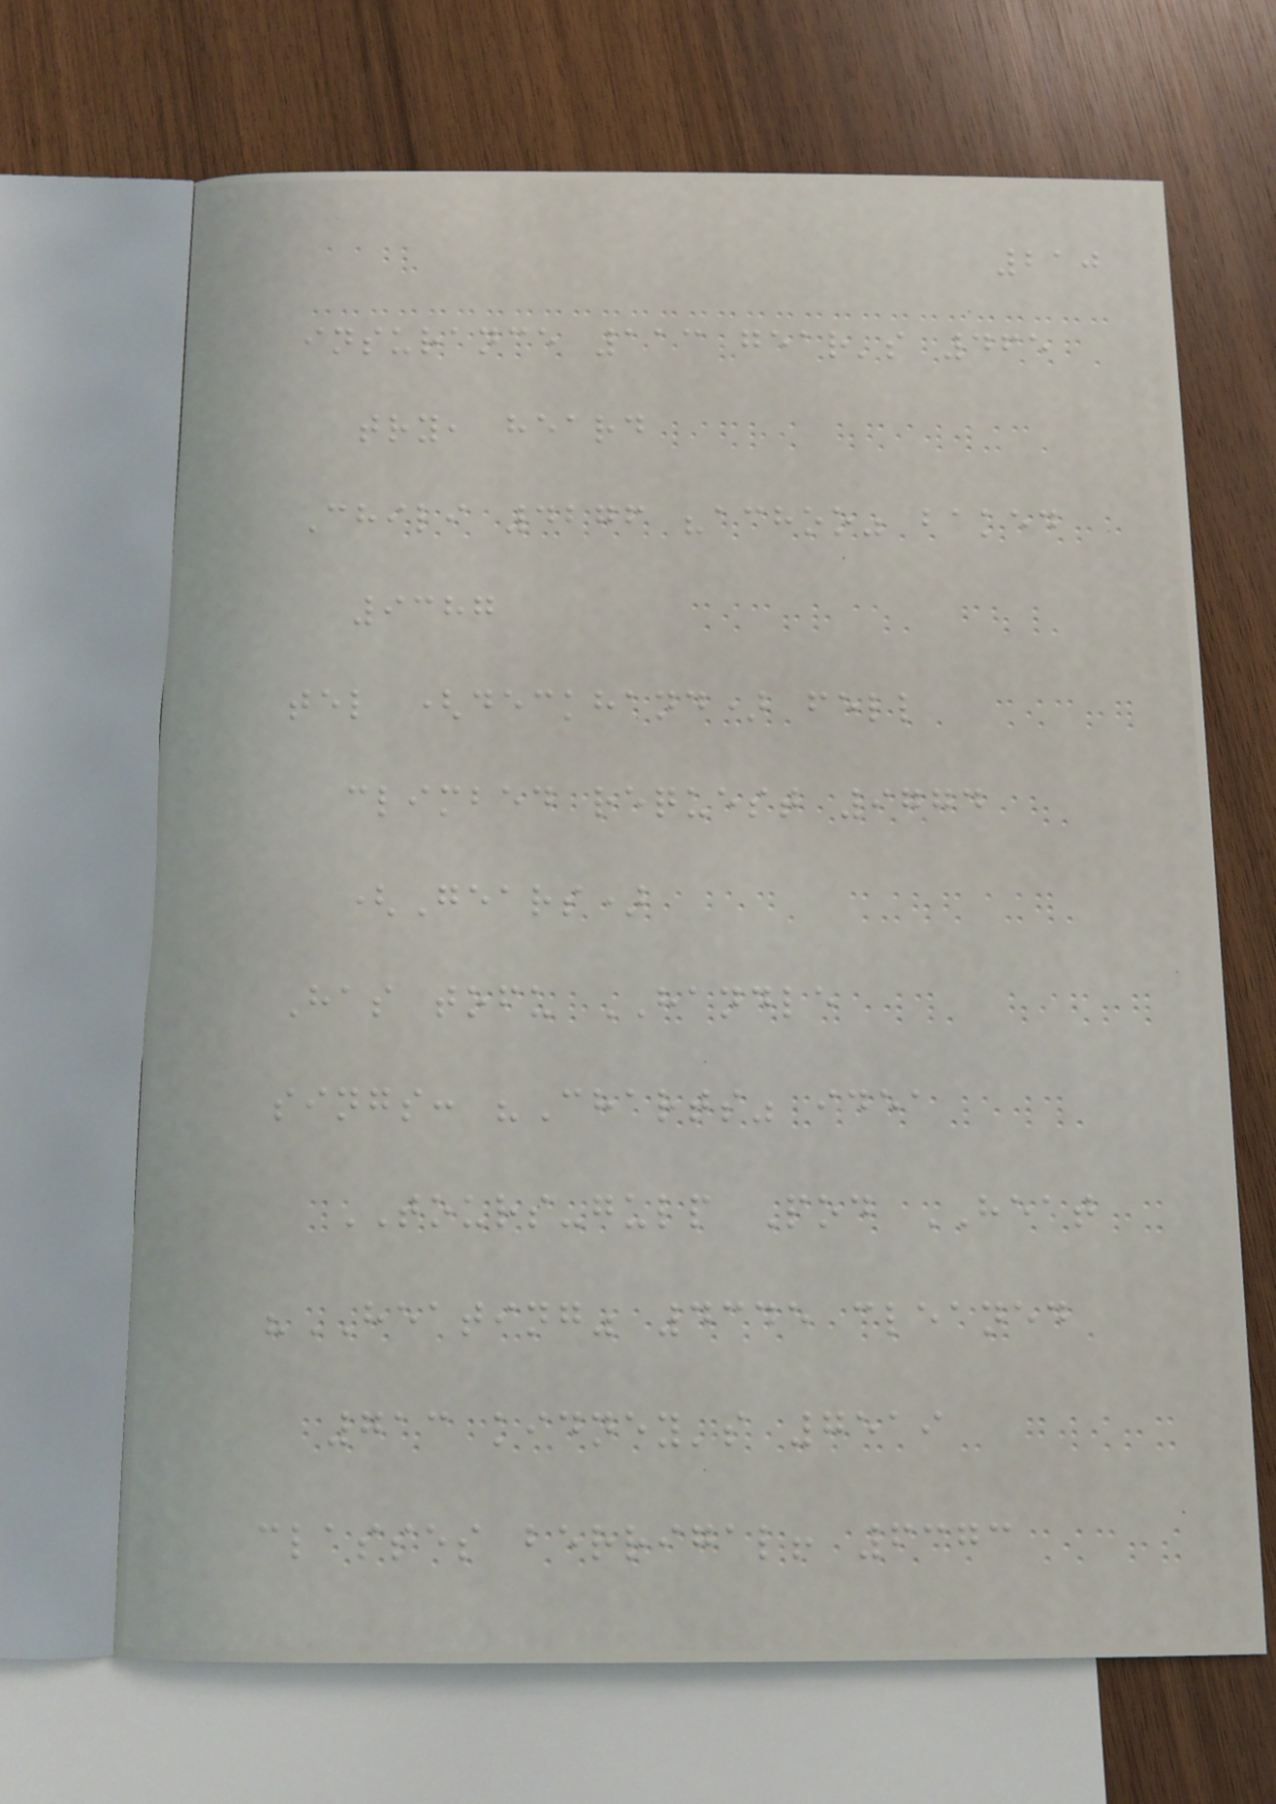210
insurance 113 gear's 465
try, heard
Chili 4276 "achoo" baked
9387
tel (deckhand) fell
climbed request 9774
(Gears)
Has tofu HANDLE
sings: "Charts" idea
TOURS-gulp Pod HEAT
"HEATING" 4345 cleaned
713 kidney's 7519
classes berrigal! 6373
